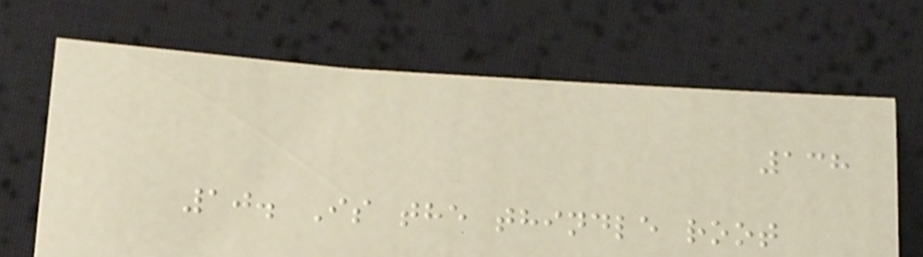138
10. Is the thindle root
